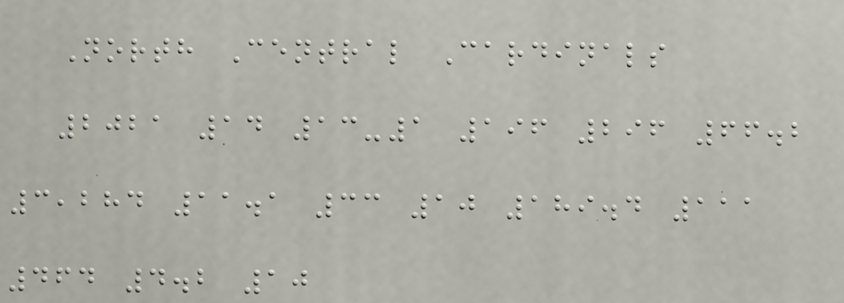North Central Cardinals
2021 14 13-1 196 296 66.2
3,284 11.1 33 10 189.4 111
464 4.2 10
